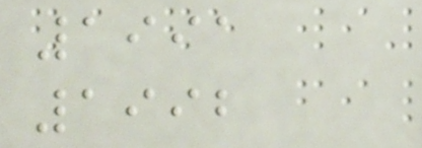1991
1992
